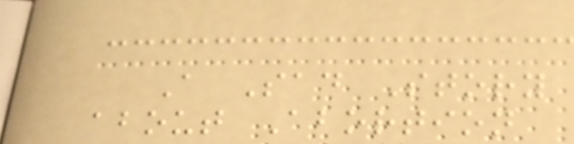A Sad Story
about Abortion
